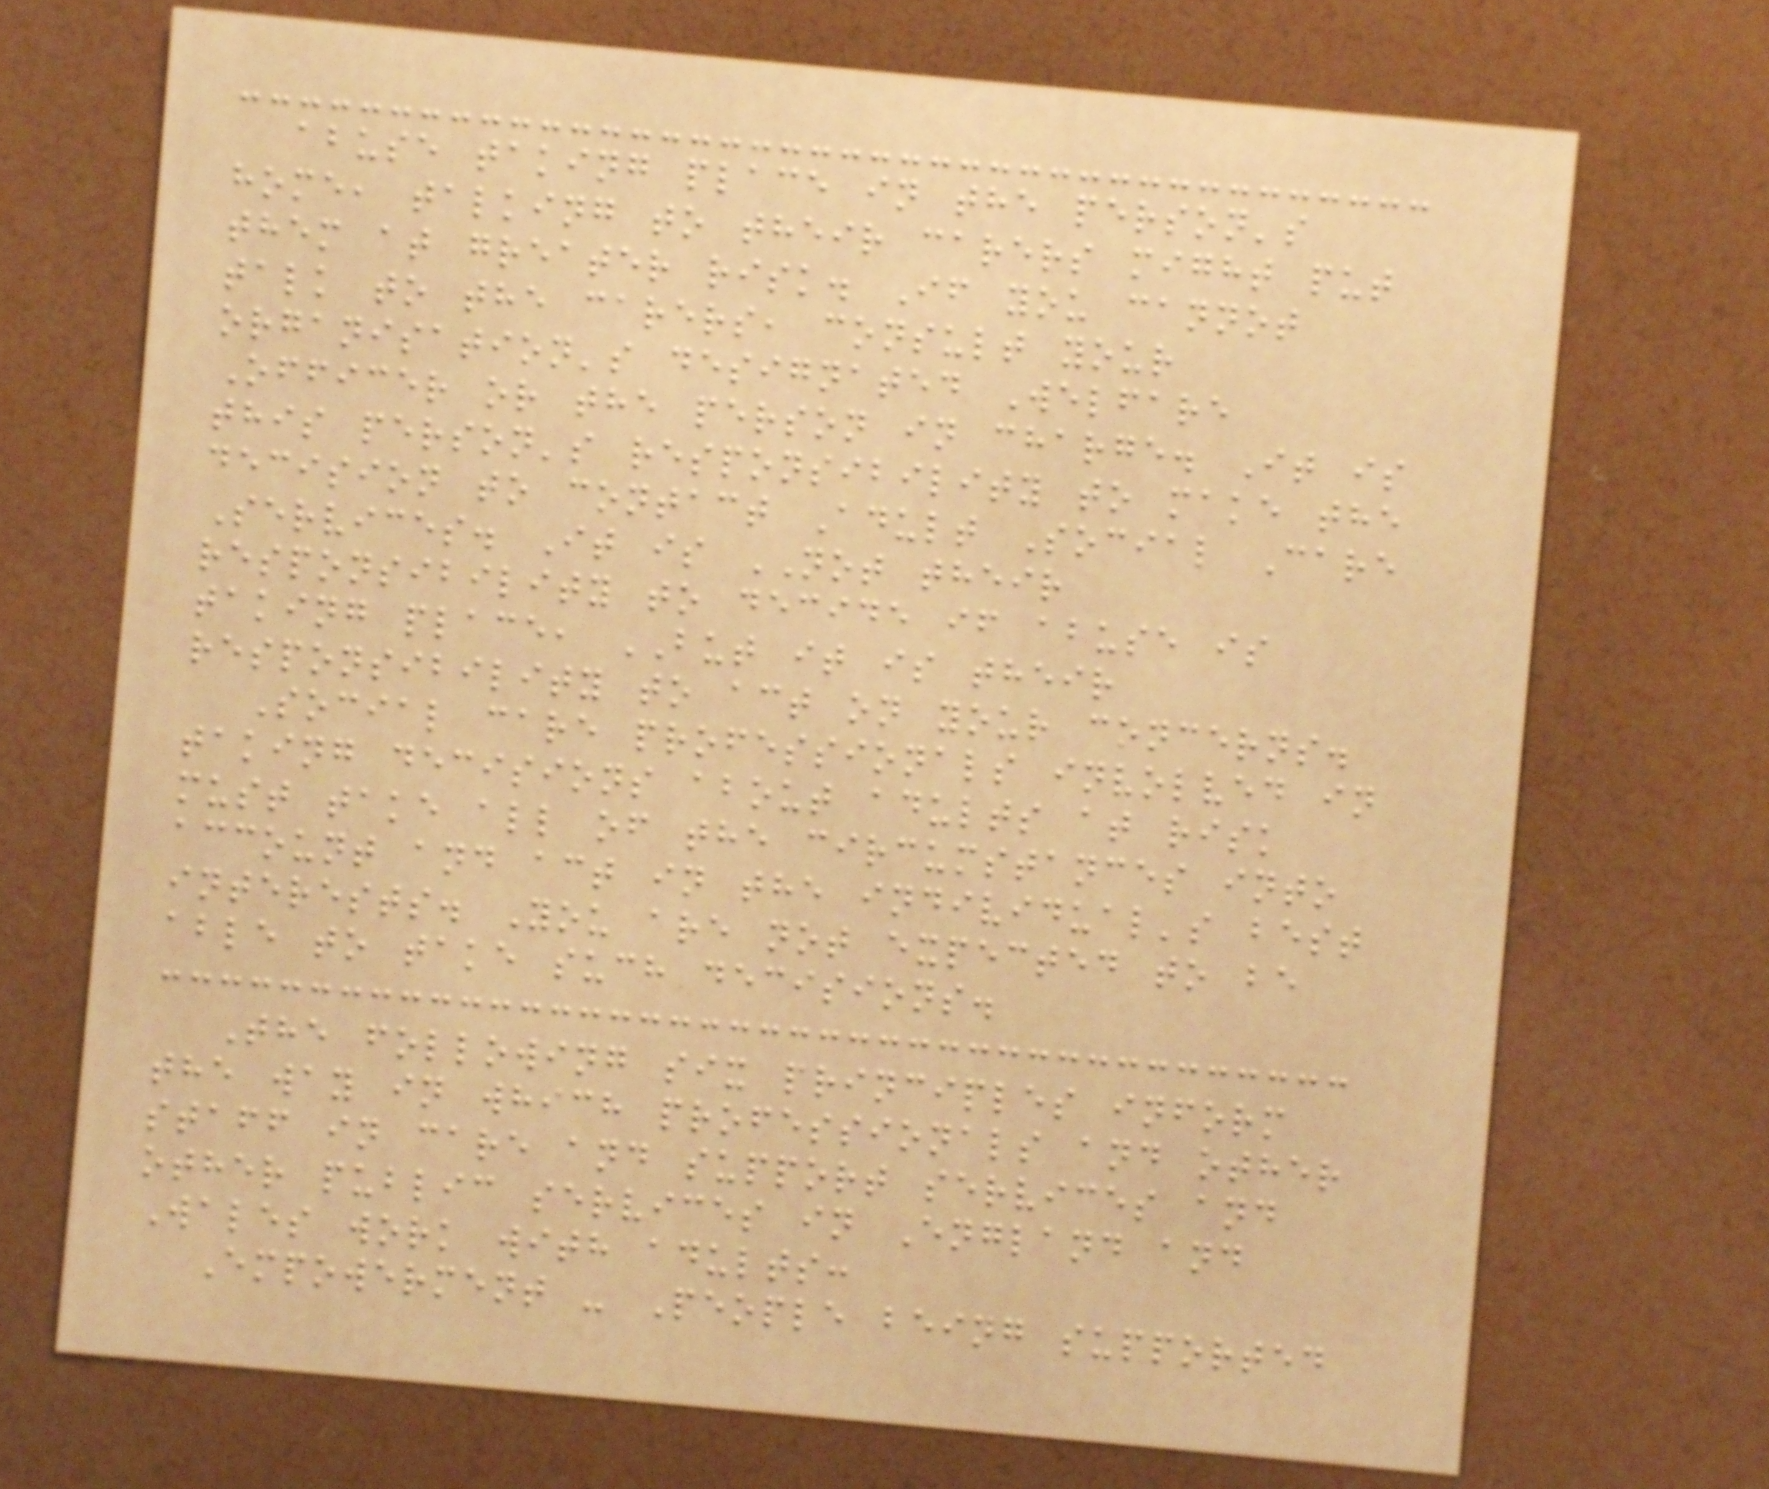abuse taking place in the person's
home, talking to their carers might put
them at greater risk. If you cannot
talk to the carers, consult your
organisation's designated Welfare
Officer or the person in charge. It is
this person's responsibility to make the
decision to contact Adult Social Care
Services. It is NOT their
responsibility to decide if abuse is
taking place, BUT it is their
responsibility to act on your concerns.
Social care professionals involved in
taking decisions about adults at risk
must take all of the circumstances into
account and act in the individual's best
interests. You are not expected to be
able to take such decisions.
The following six principles inform
the way in which professionals and other
staff in care and support services and
other public services in England and
Wales work with adults:
Empowerment - People being supported
